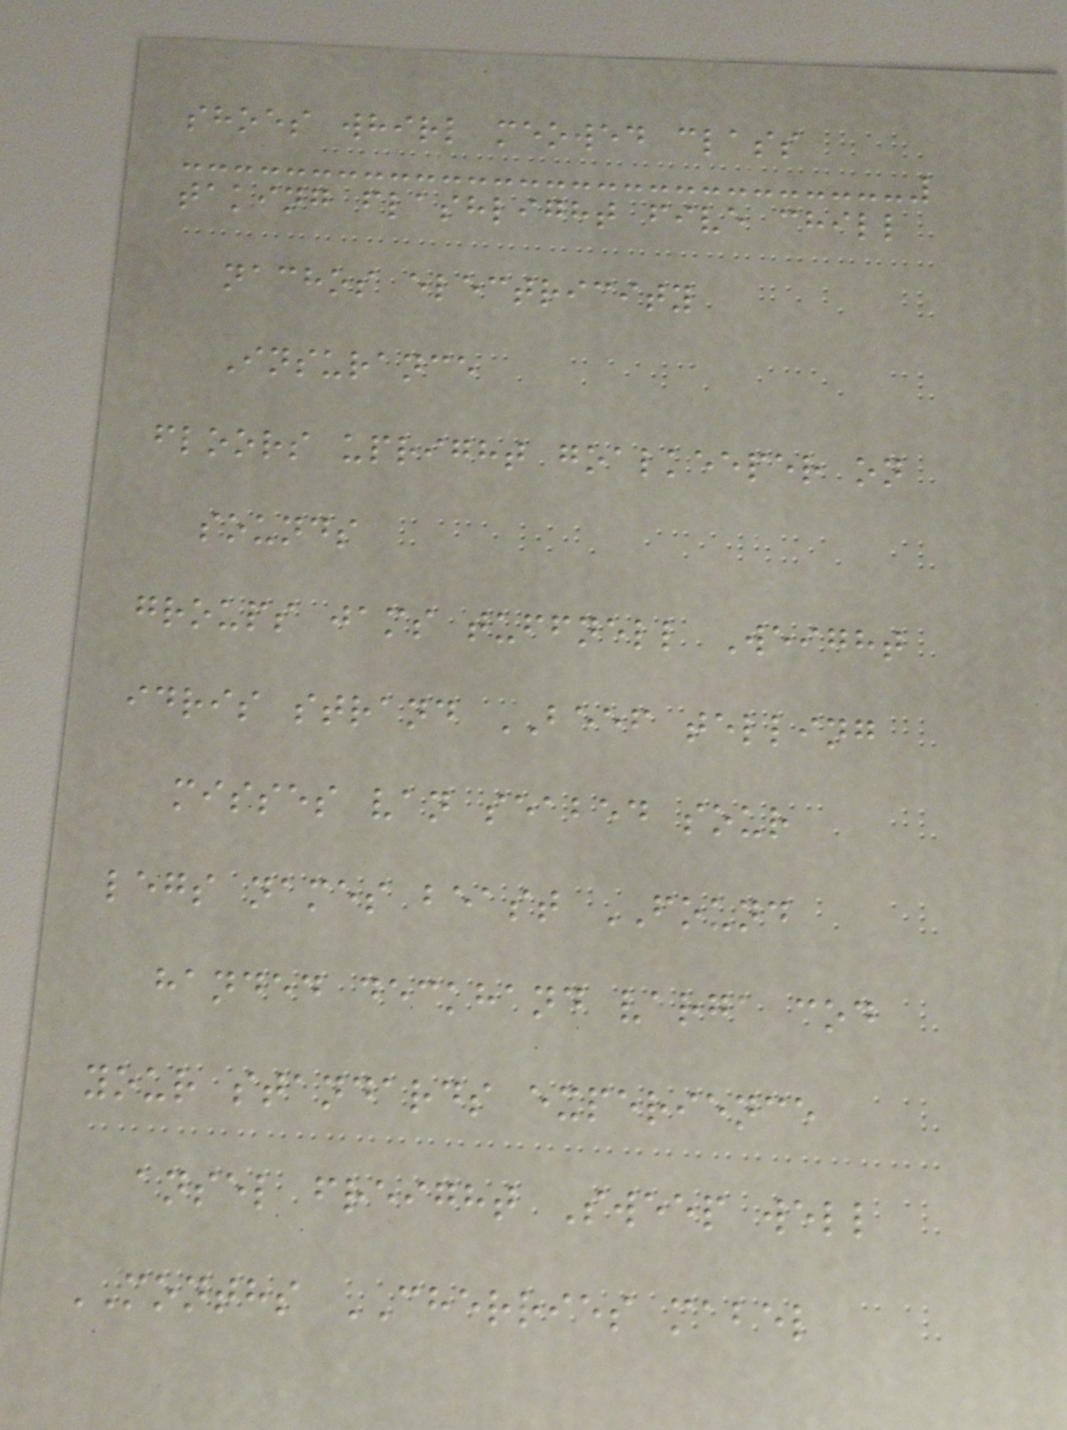shoes whirl meowed class
taking flashlight five chill
nachos electricity
Insurance
floors upright goalkeeper on
sounds
groups jams tuffnell Weight
idris strand BEEF telling
misses van seabed sour
legs names beast FOUND
handed deckhand varga cod
your standards experience
ansel freight Sweep well
MONTHS CHERRIES mabel
